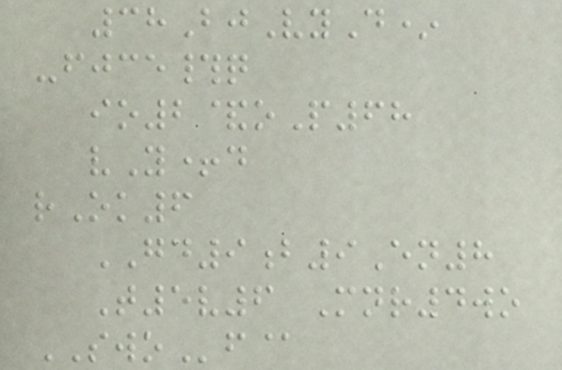38BjVyD*
-fjce#q
io2&oP68
vY+d
rOk6
GD9b9En8
T5v6 Mnr4wo
SWOf@
